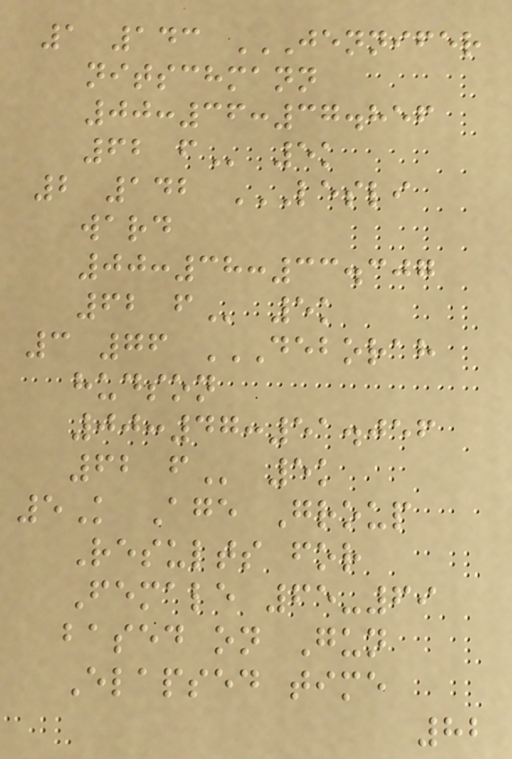1 143 JENNIFER
NITSCHMANN
00:36:37.856
62 F 5k
2 142 LESLI
WARD
00:38:33.307
62 F 5k
3 76 DEBORAH
HUDSON
00:47:51.056
62 F 5k
5K Age Group
Results for
Female 65-69
based on Gun
Elapsed time
82
